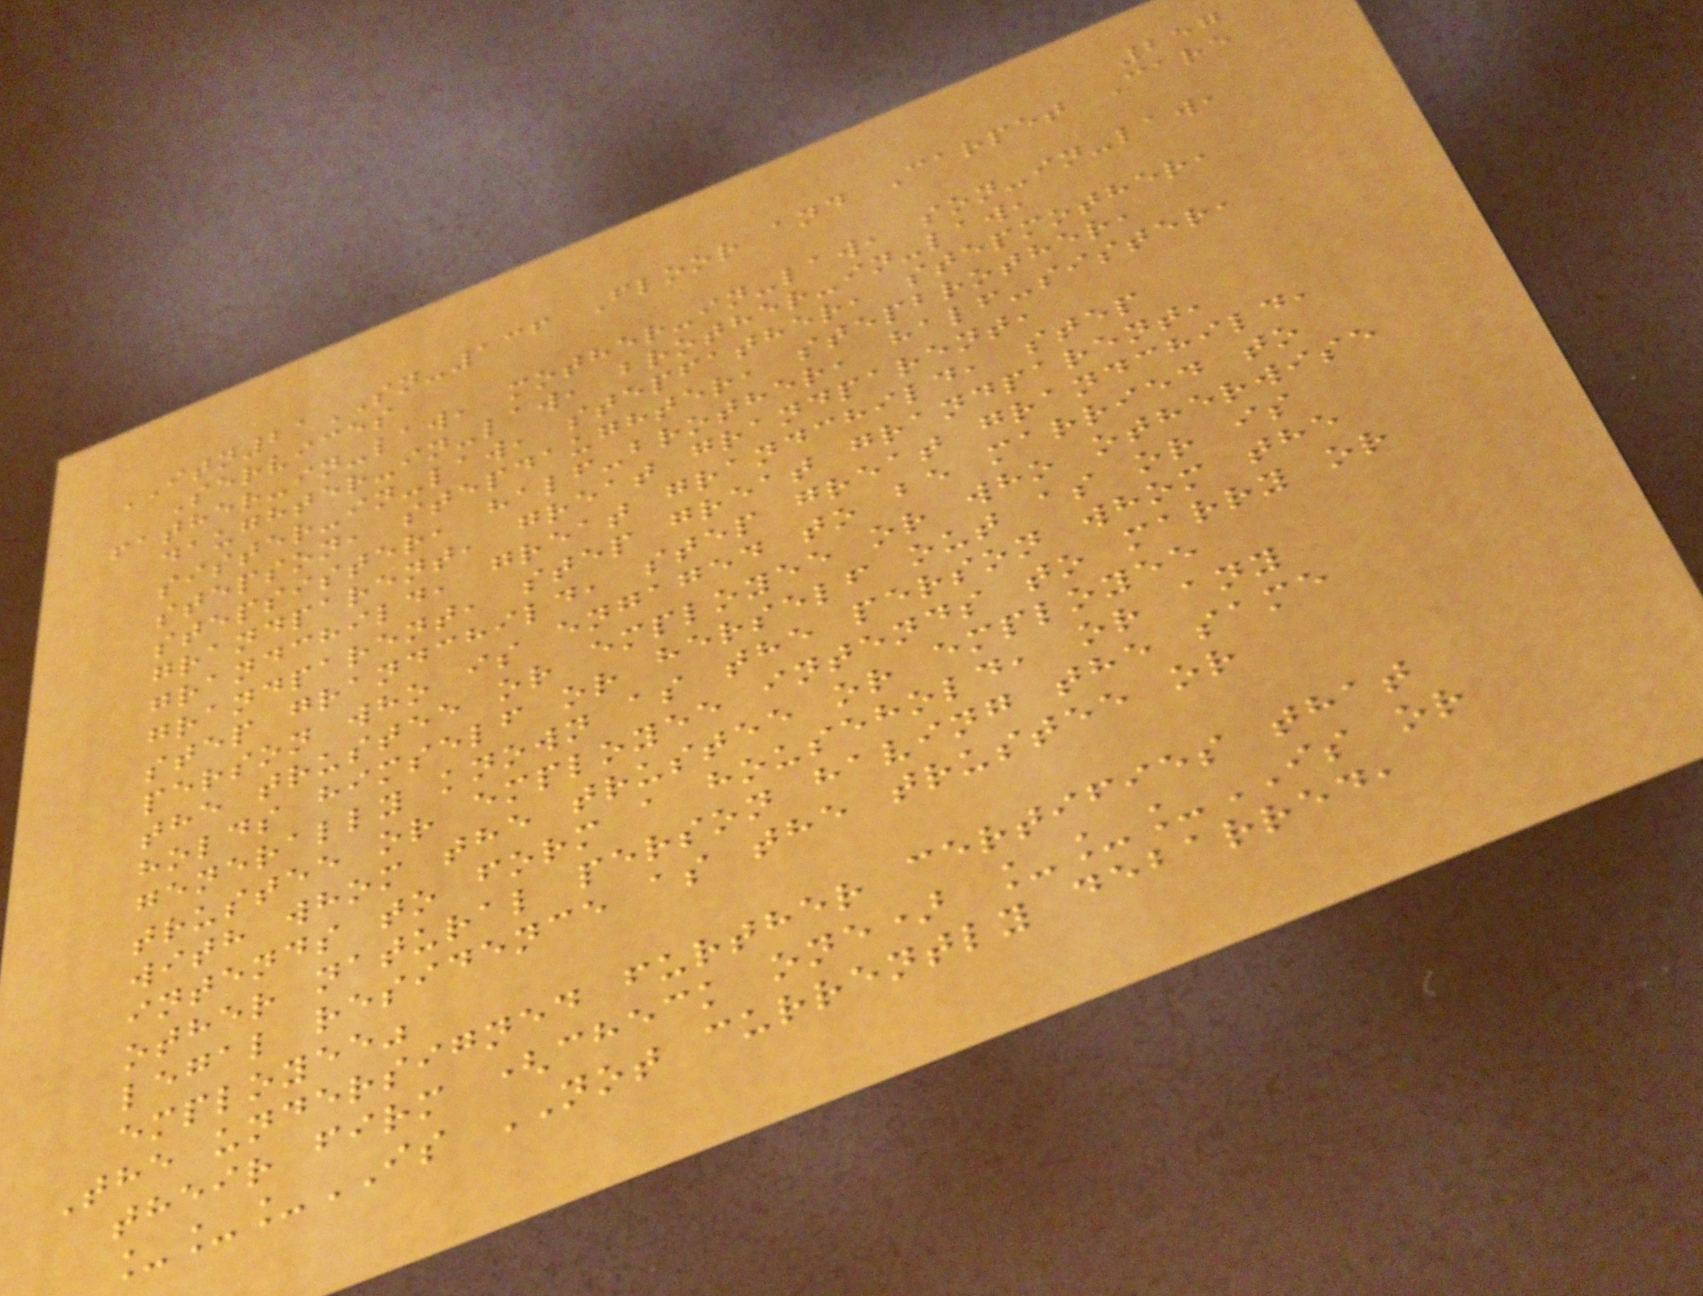257
ITN21SN-136 Floor and Carpet Care
Services
father-in-law, mother-in-law, son-in-law,
daughter-in-law, brother-in-law,
sister-in-law, stepfather, stepmother,
stepson, stepdaughter, stepbrother,
stepsister, half-brother, half-sister,
grandparent, great grandparent,
grandchild, great grandchild, step
grandparent, step great grandparent,
step grandchild, step great grandchild,
person who is engaged to be married to
the trustee or employee or who otherwise
holds himself or herself out as or is
generally known as the person whom the
trustee or employee intends to marry or
with whom the trustee or employee
intends to form a household, or any
other natural person having the same
legal residence as the trustee or
employee"
The undersigned further certifies that
their firm (check one) ___IS or
___IS NOT currently debarred,
